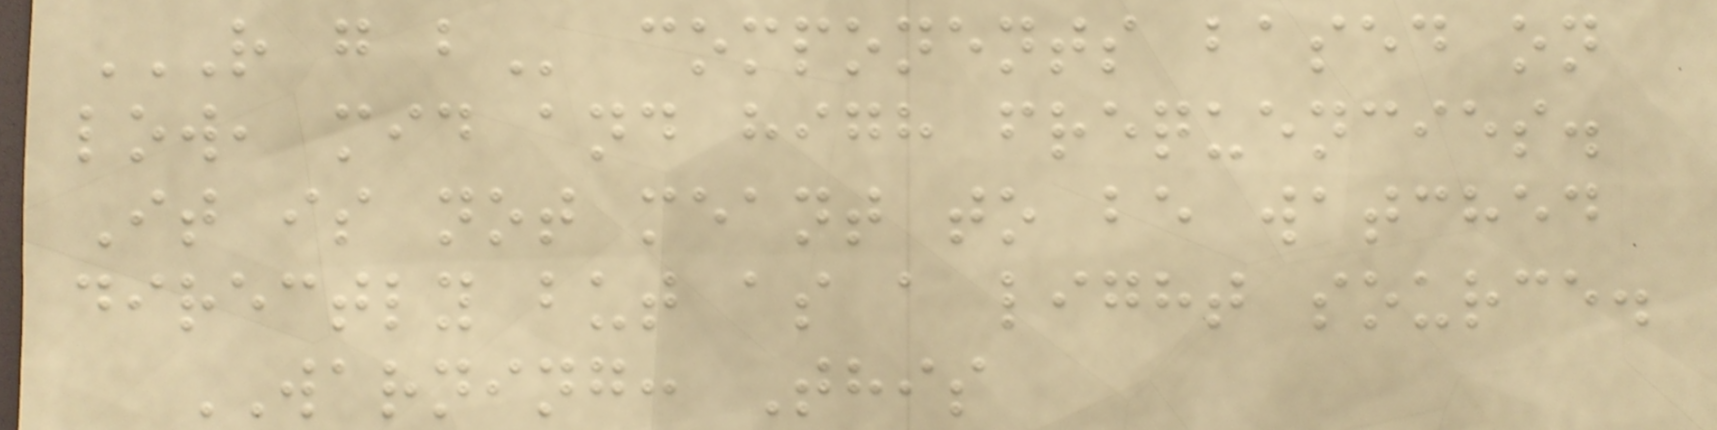R G B components based on
low, mid and high frequencies.
It is not meant to be watched
directly but as a light source.
WARNING: This
